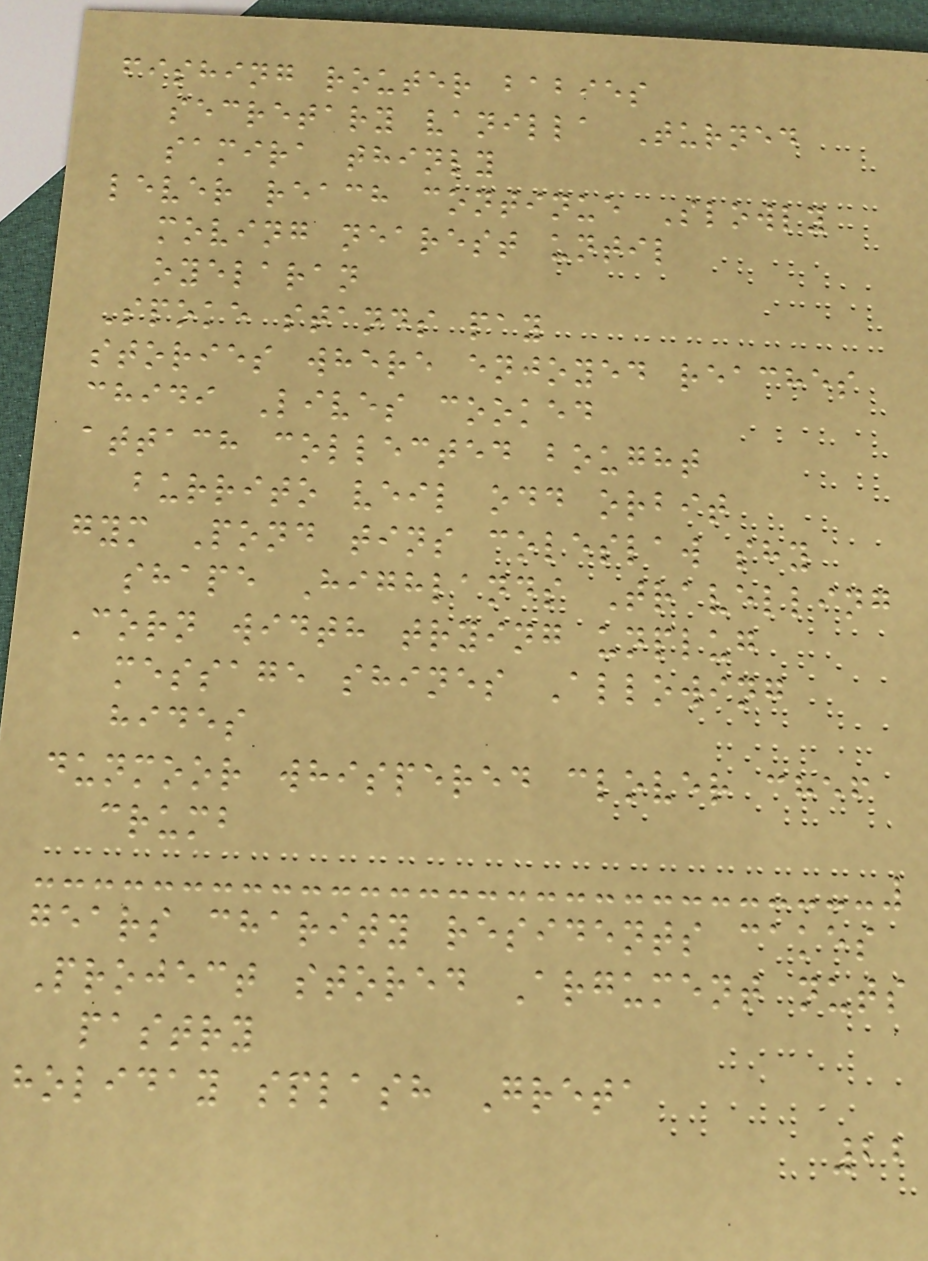fishing router babies
secretary vanilla Turned
samira thinly
lever reach continue Slowly
moving nearest until
oyelaran
Spoke stands pay
stories where enjoyed reaches
chidi Lives cooked
attach collected bought
burrito veil odd orbit
gym Pond tins coleslaw shy
shape Highlands Travelling
Corn width trying unplug
message shines Allowing
hides
dunmoor whispered clover chef
crumb
gears charity residents cakes
Project stored Argument nuts
pastry
holiday splash Greta
22
